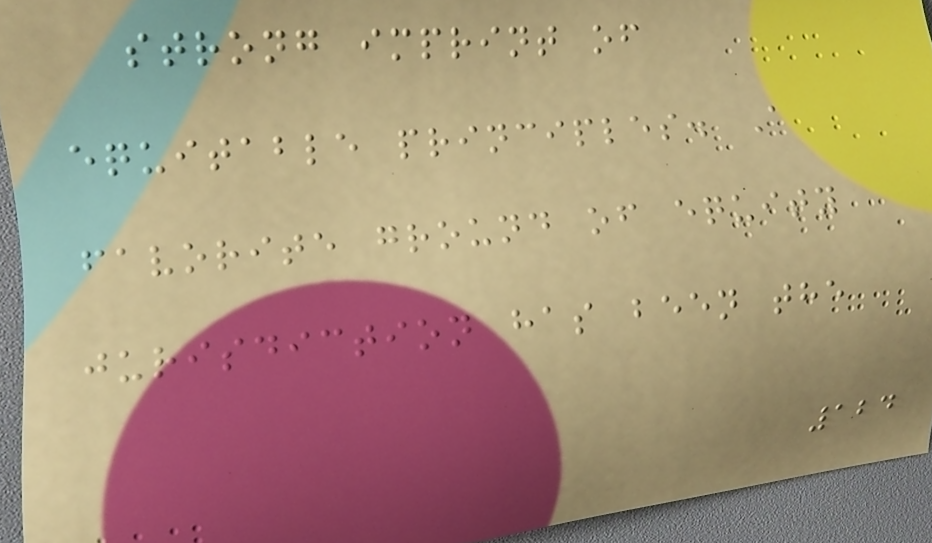strong imprint of
equitable principles. A
favorite ground of equity
jurisdiction has been the
124
